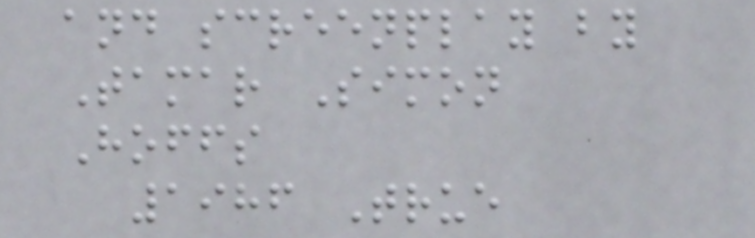and screenplay by
Tamar Simon
Hoffs
1986 True
